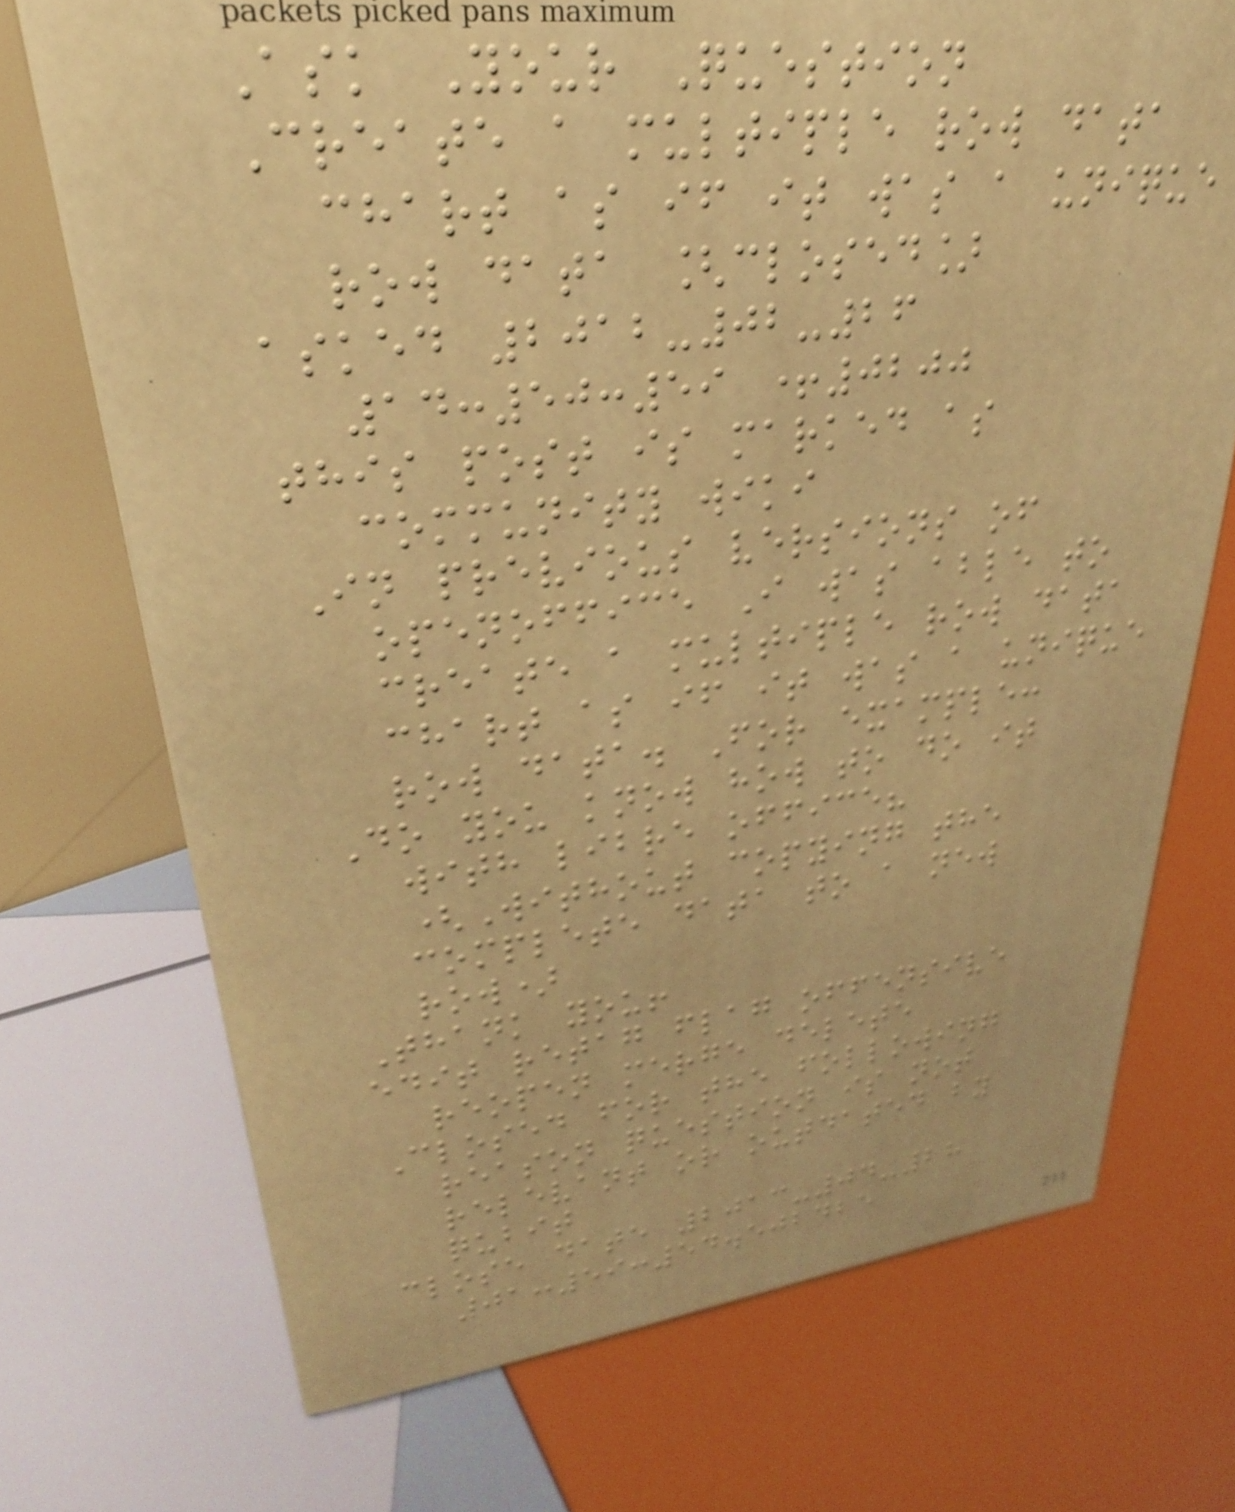Ask Your Question
Create a multiple row data
chart as if it was a unique
row data [closed]
asked 2012-02-26
14:50:59 +0200
this post is marked as
community wiki
In previous versions of
openoffice I was able to
create a multiple row data
chart as if it was a unique
row data. For example:
Do you know how to do it
with libre office?
(Without copying the
complete data to a new
row)
Thank you!
edit retag flag offensive
reopen merge delete
Closed for the following
reason question is not
relevant or outdated by
qubit
close date 2013-04-28
01:59:54.502425
